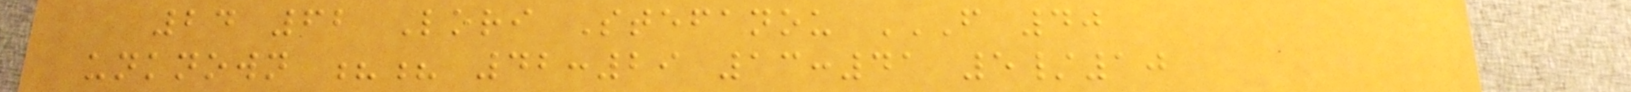24 62 Lori Stefanou F 40
UNKNOWN ?? 42:29 13:41 5/10
